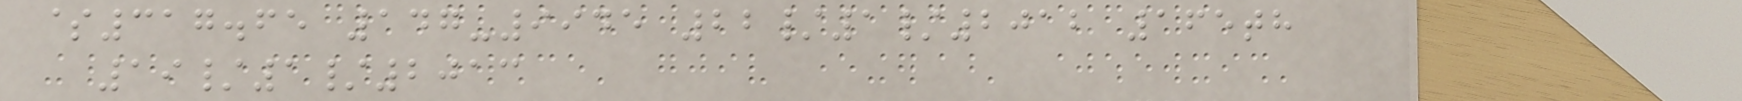$317.65 147-9945 22/1/2012 165th
19/1/2013
